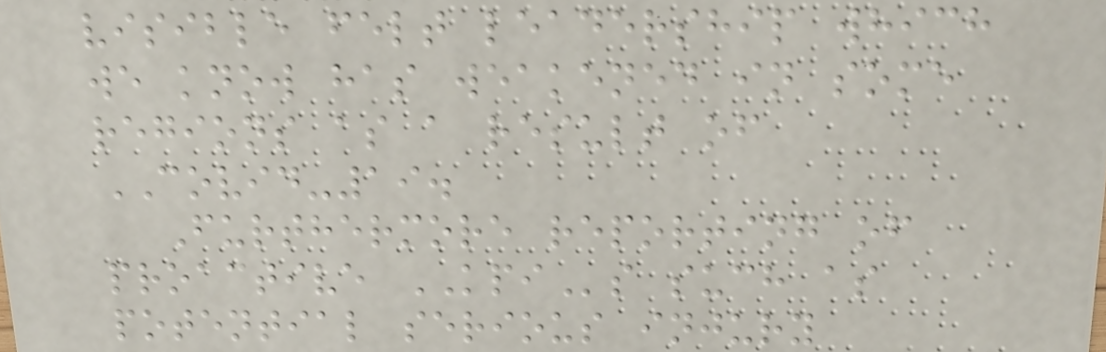visible felt leadership which
we know has weakened in some
regions as a result of
COVID-19.
Furthermore reporting of
proactive KPIs such as
potential serious injury
